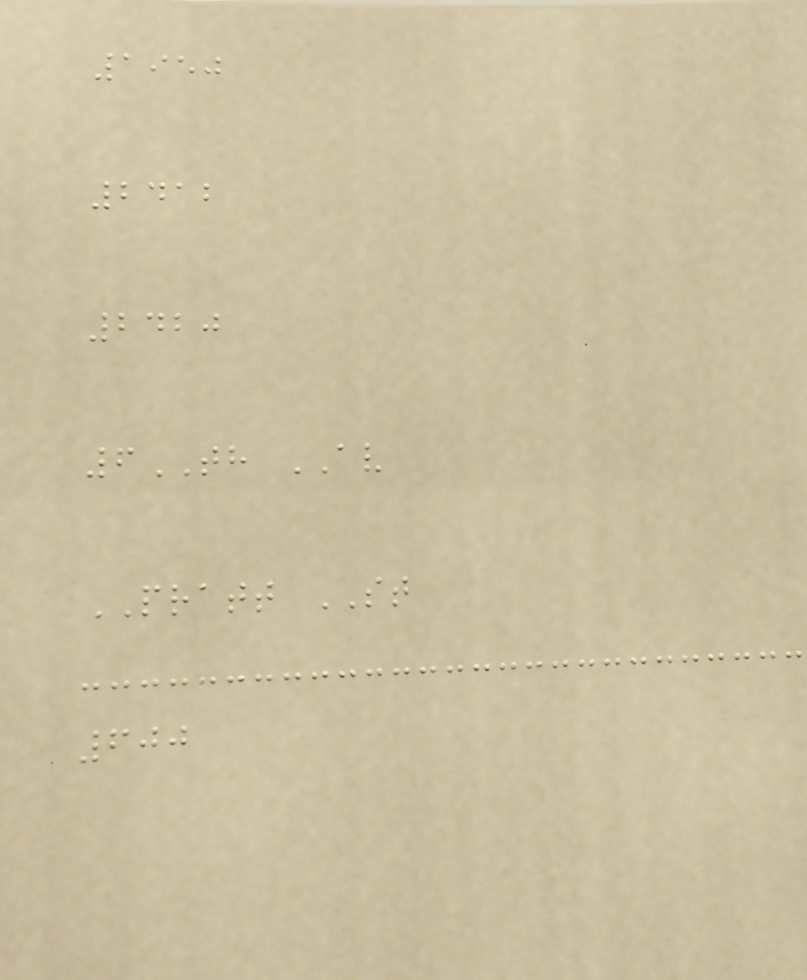1950
2412
2420
6TH AV
PRATT ST
600
